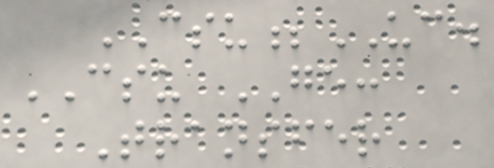CSU;UC.
CSU GE:
Transfer
